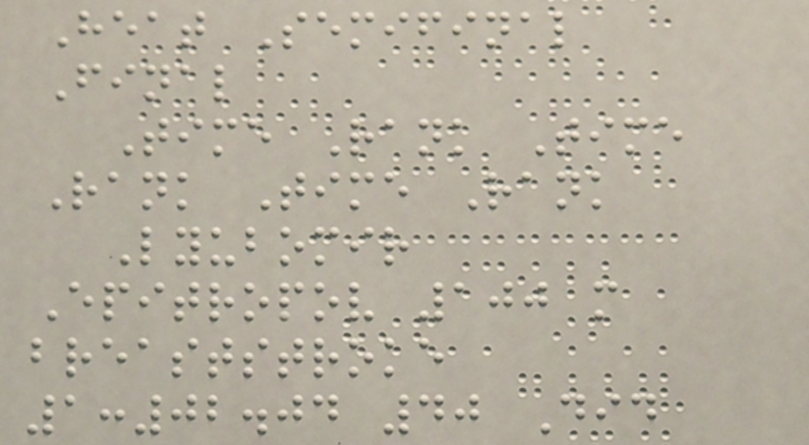Heat Semifinal
Final
Time Rank Time
Rank Time Rank
Lyubomir
Epitropov 100 m
breaststroke
1:02.04 40 Did
